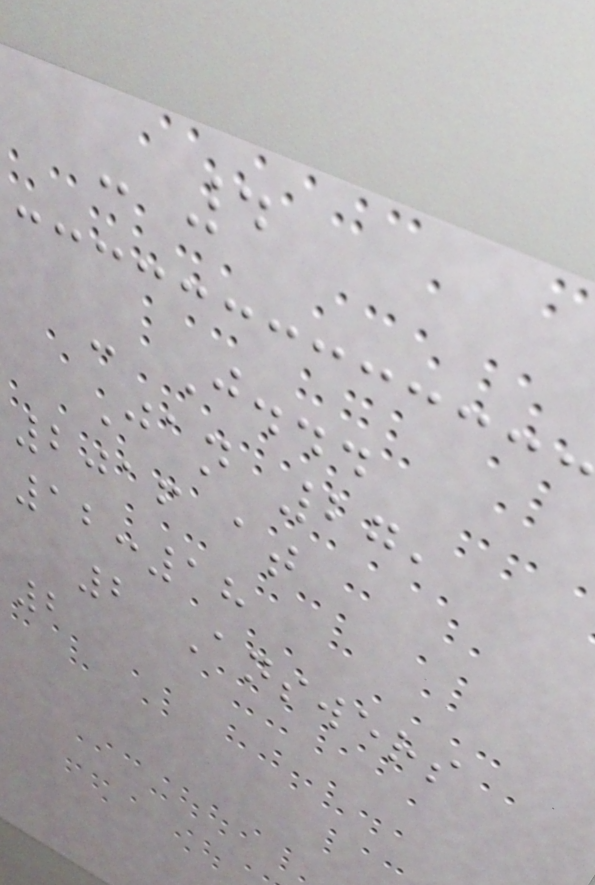- 4
- J...
Jan 27,
2016 at
12:18
2 Answers
2
